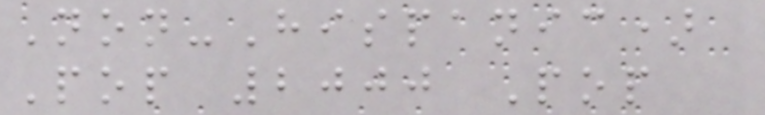Non-Hispanic)
Pop 2000 Pop
